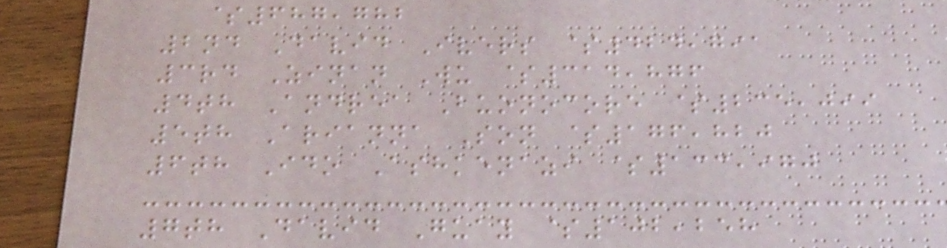$687,782
2nd David Ivers $424,791
3rd Zinan Wu $314,876
4th Andrea Buonocore $235,099
5th Arianna Son $176,820
6th Ido Ashkenazi $133,970
7th David Guay $102,258
